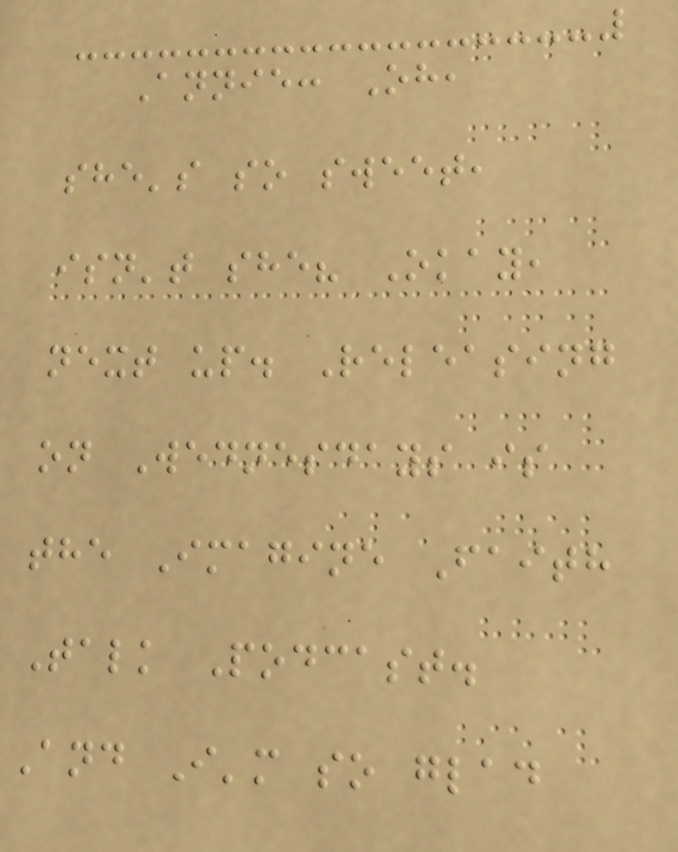Annie: Oh,
she's so sweet,
isn't she? Okay,
next up. Releasing
on Wednesdays is
the Imagine Faith
Talk Podcast.
And I'm so glad
